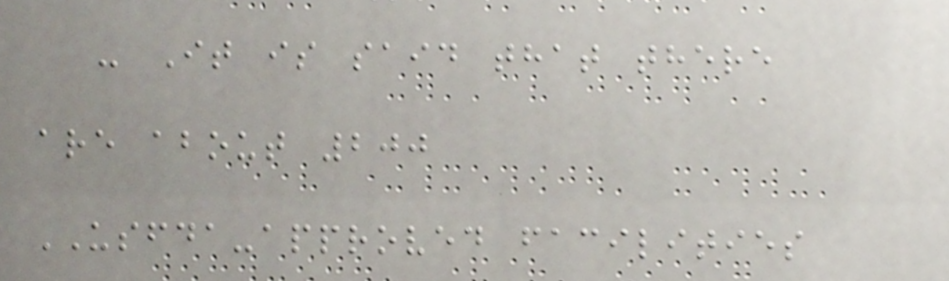- It is said that there
are about 200
USFDA-approved facilities
